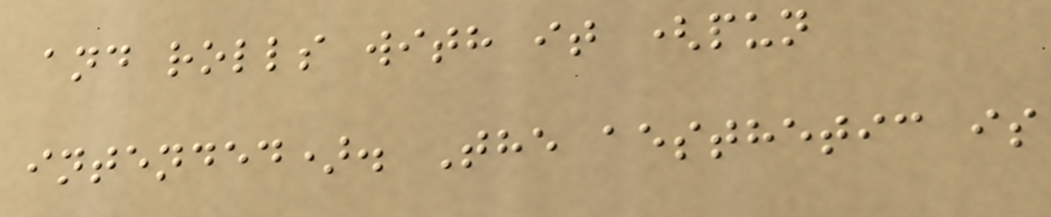and rolls with it (pun
intended). The aesthetic is
